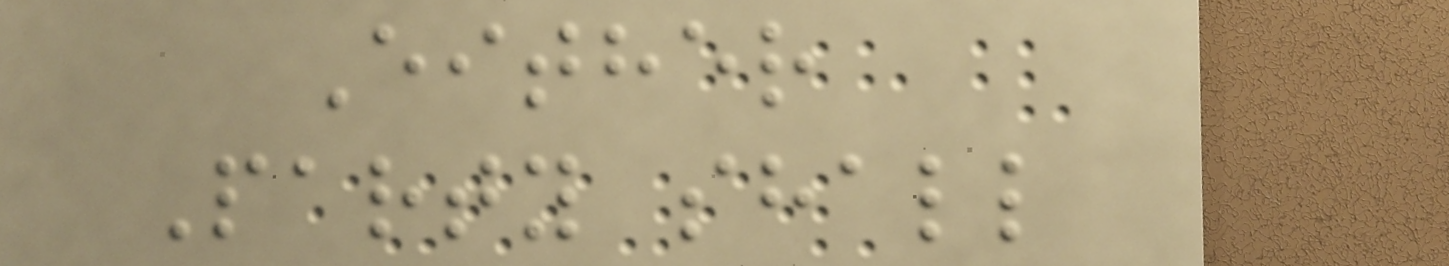Either
Party shall
